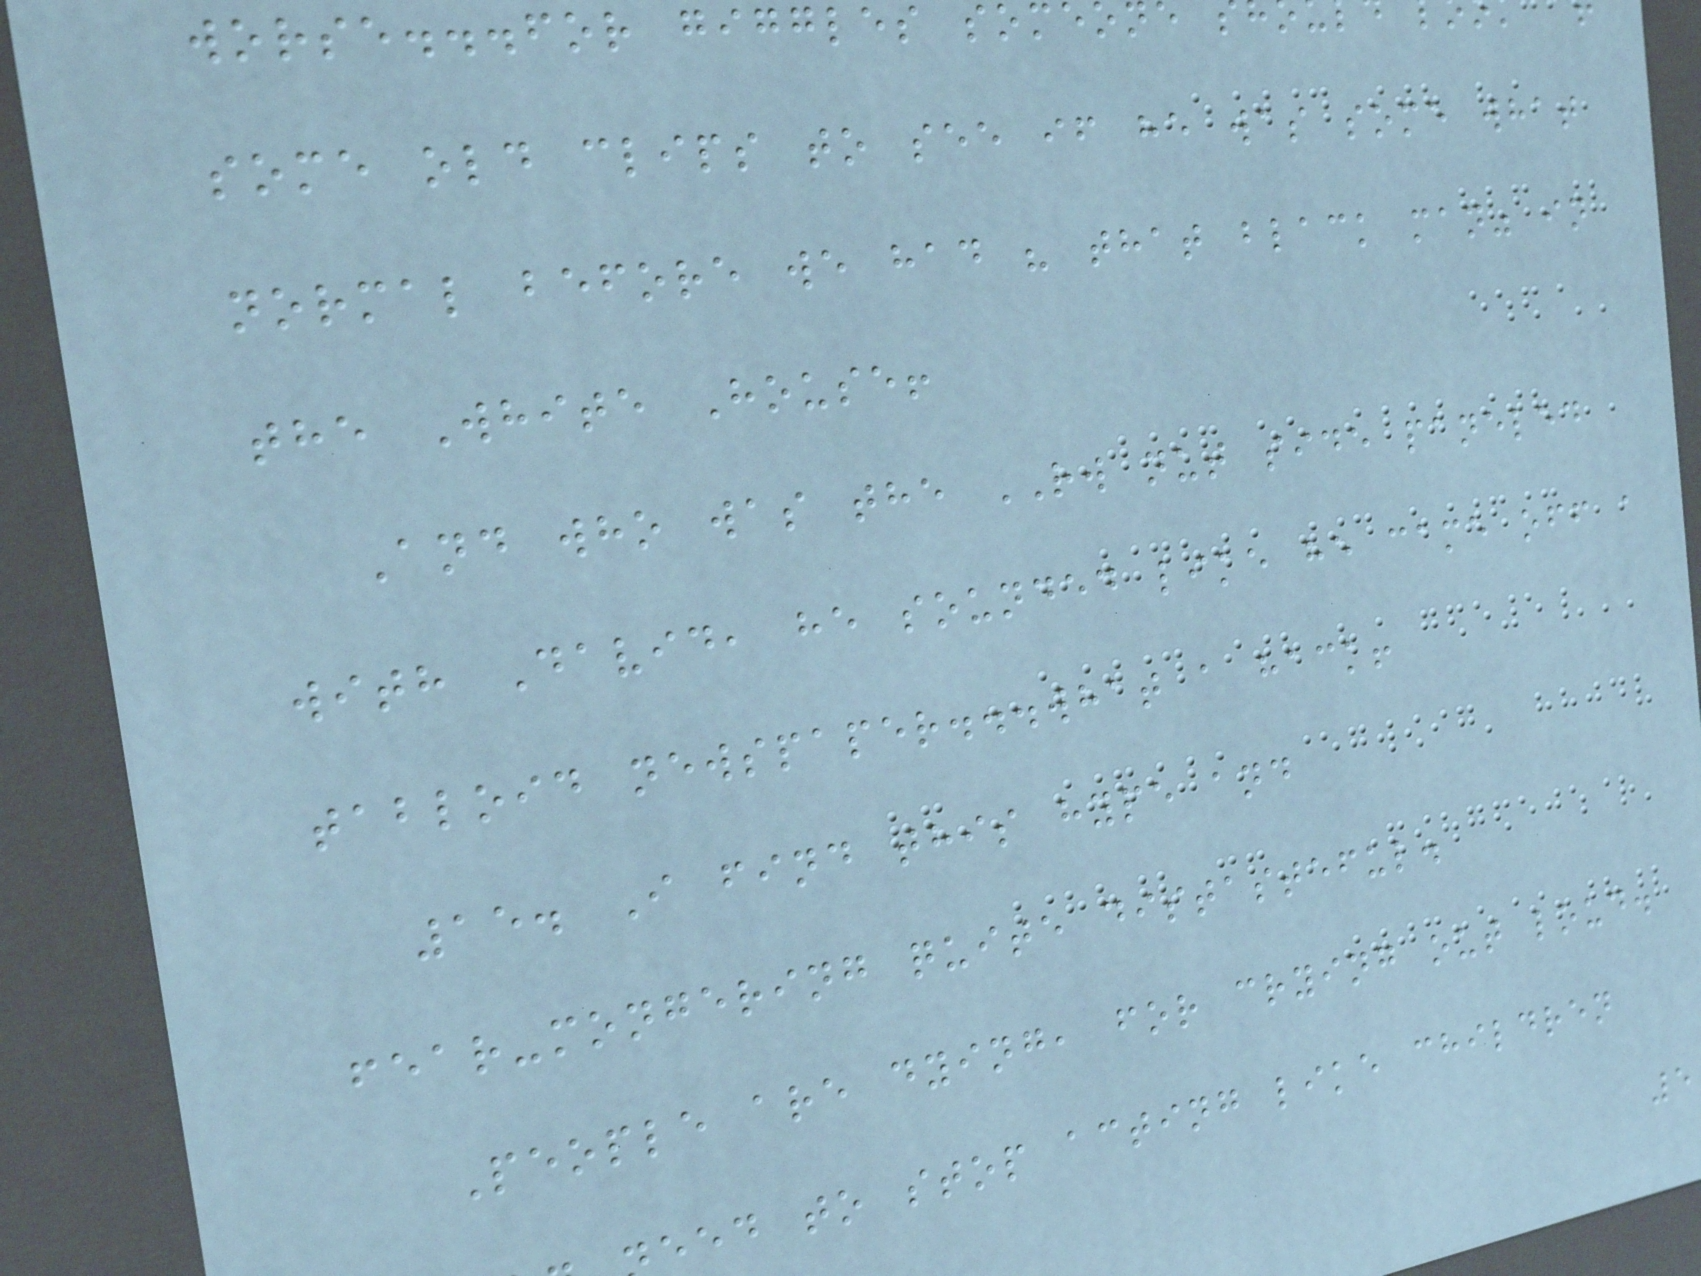worse...for giggles someon
some old clips to see if he was some what
normal before we had " that black man" in
the White House!
And who was the RW nut side paneled
with David, he sounded like he came off a
tabloid newspaper...what a hack!
15. I find this hype and
fear-mongering quite distasteful.
People are dying, for crying out loud.
eed to stop acting like children
5
